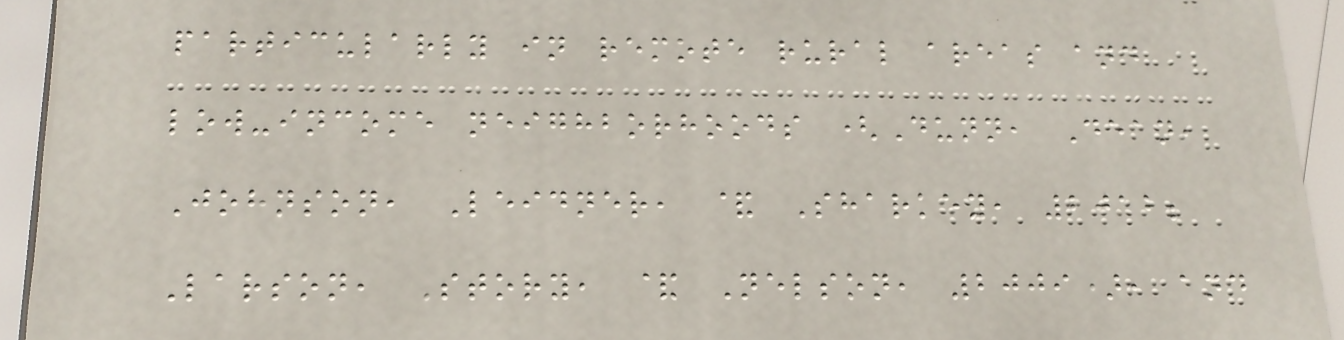particularly in remote rural areas and
low-income neighborhoods (Dunn, Dean,
Johnson, Leidner, & Sharkey, 2012;
Larson, Story, & Nelson, 2009), and
